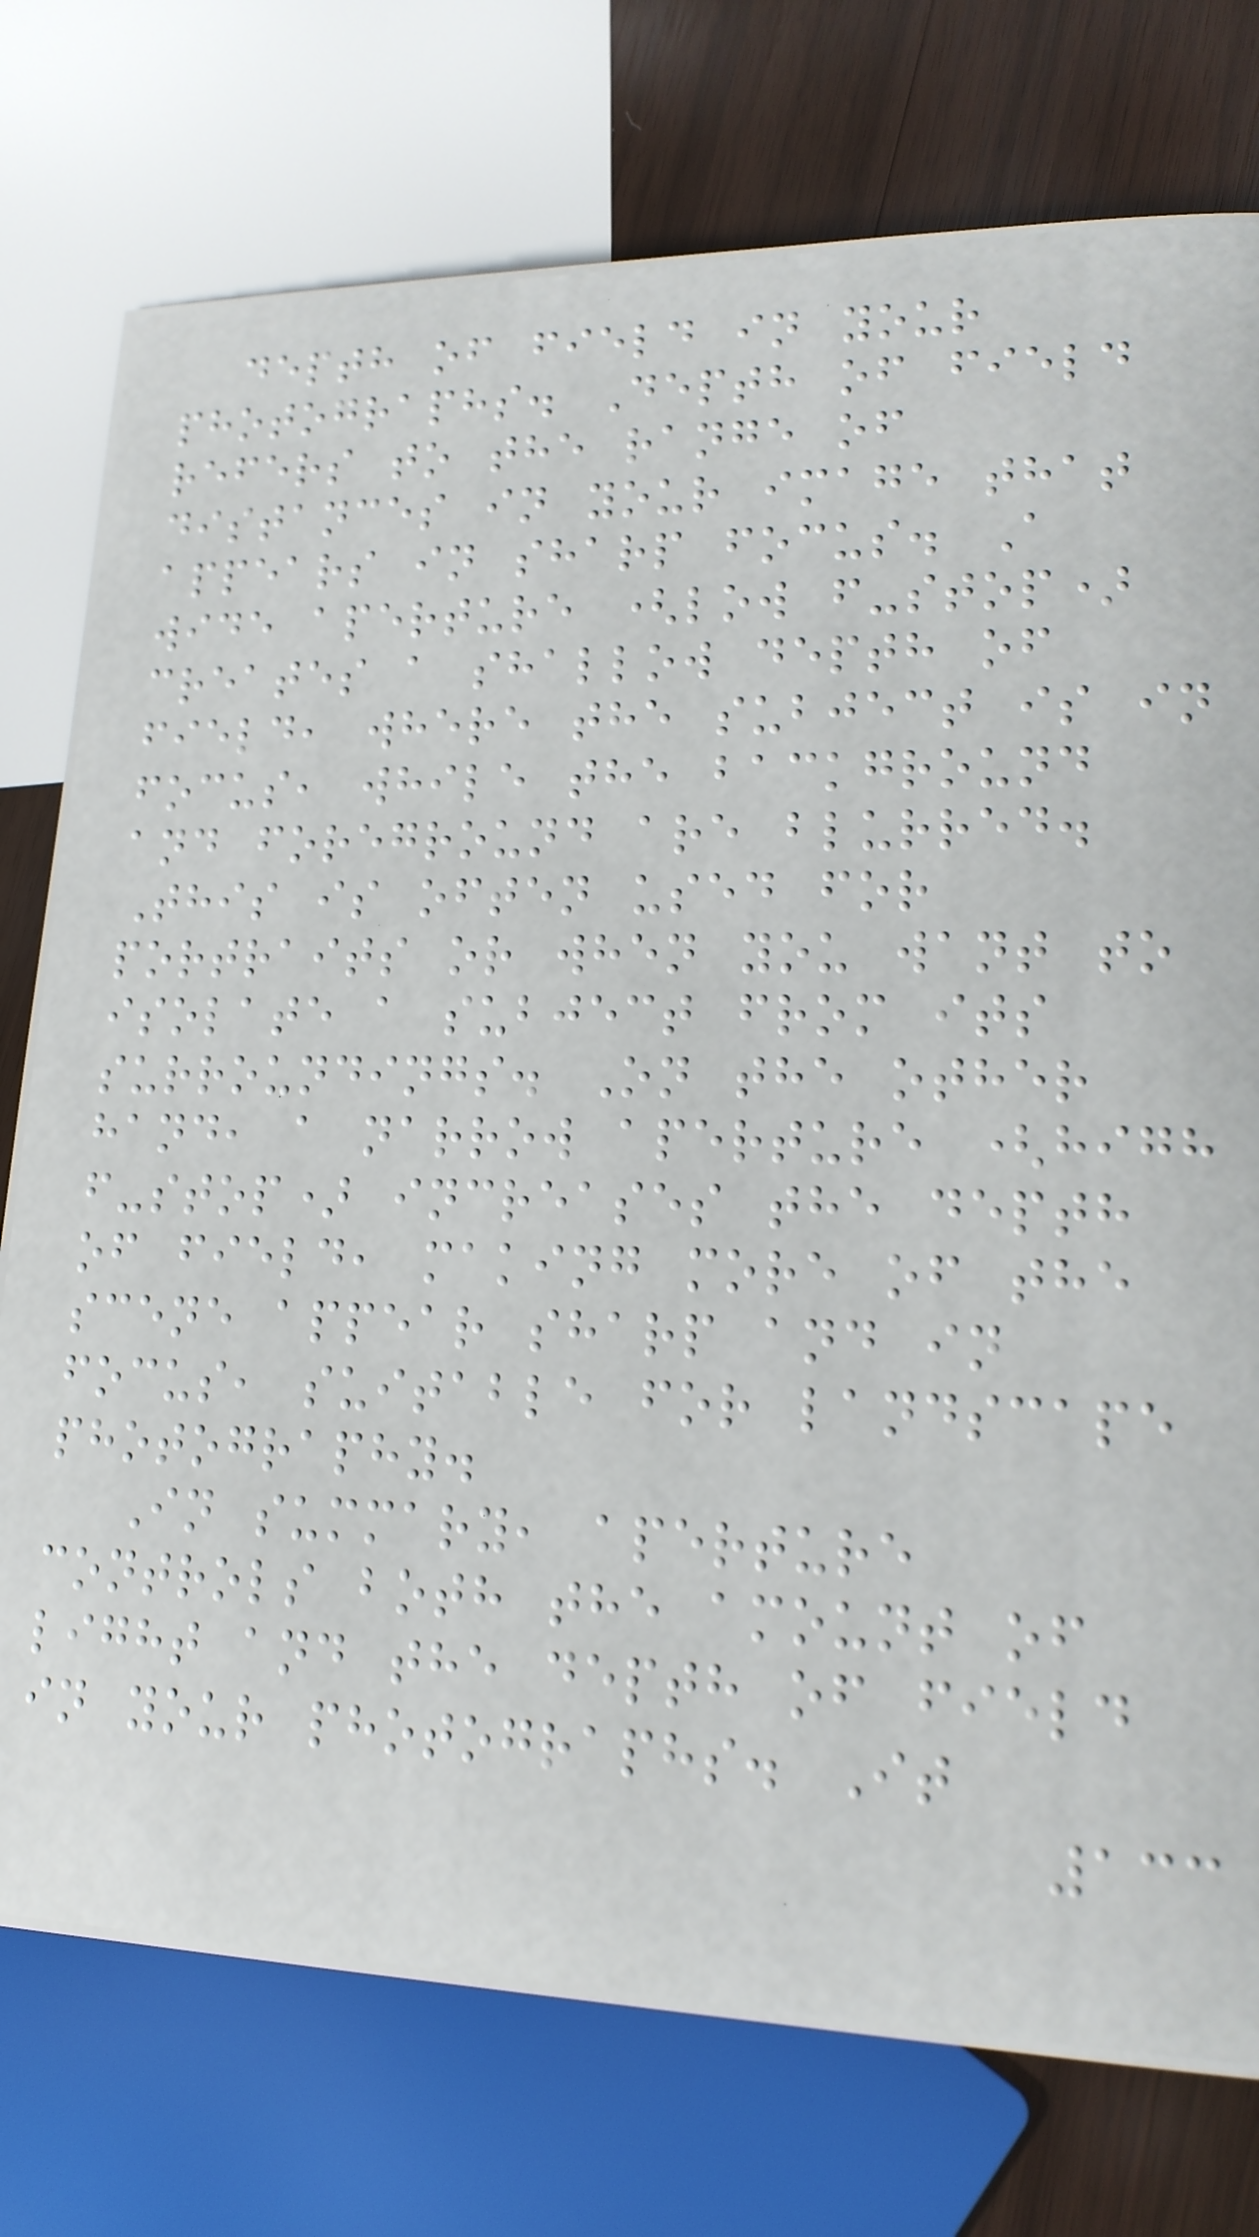depth of field in your
photographs. Depth of field
refers to the range of
distances in your image that
appears in sharp focus. A
wide aperture (low f-stop)
creates a shallow depth of
field, where the subject is in
focus, while the background
and foreground are blurred.
This is often used for
portraits or when you want to
isolate a subject from its
surroundings. On the other
hand, a narrow aperture (high
f-stop) increases the depth
of field, making more of the
scene appear sharp and in
focus, suitable for landscape
photography.
In summary, aperture
controls both the amount of
light and the depth of field
in your photographs. It
133
